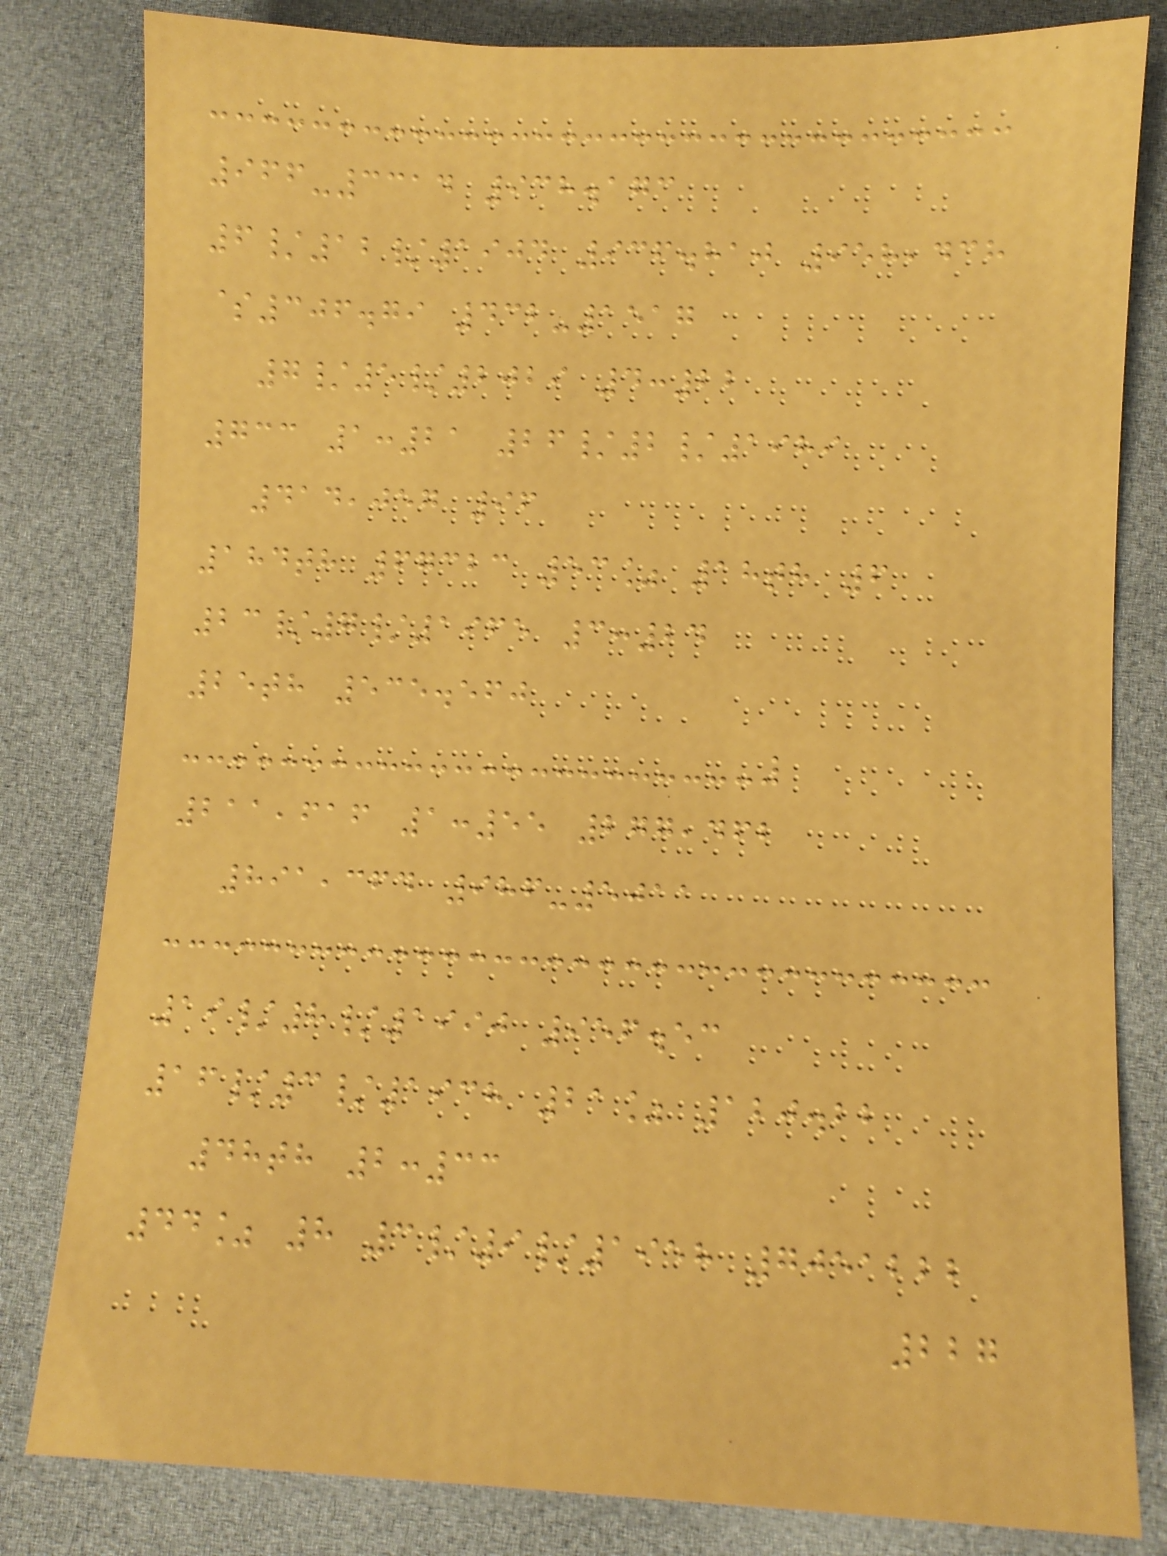966-3314 938.173
6/12/1904 936.810 958,438
$306.79 432-1517
7/5/2029 4:22
733 1:21 26/2/1989
414,057 96
184th 67323 53% 18th 6
23/7/1965 3:24
25th 535.560
211,616 1:55 277,462
891,364 986-5011
19/8/1990 956.53
16/3/1938 21% 120.22
48th 2:33
44% 8 3/9/1958 7051222
227
